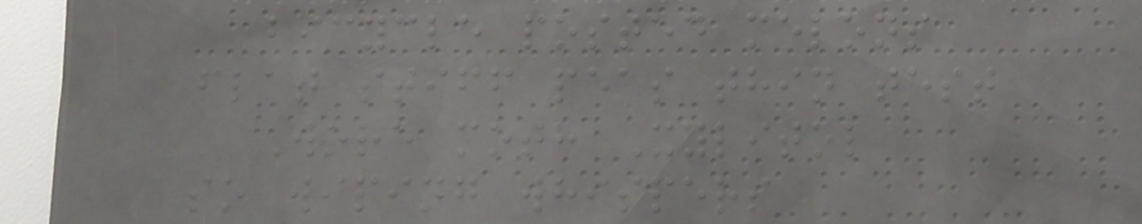bicycle posted melons
flat stiff peas thin test
Wore moth Xylitol
so wiping whispers
